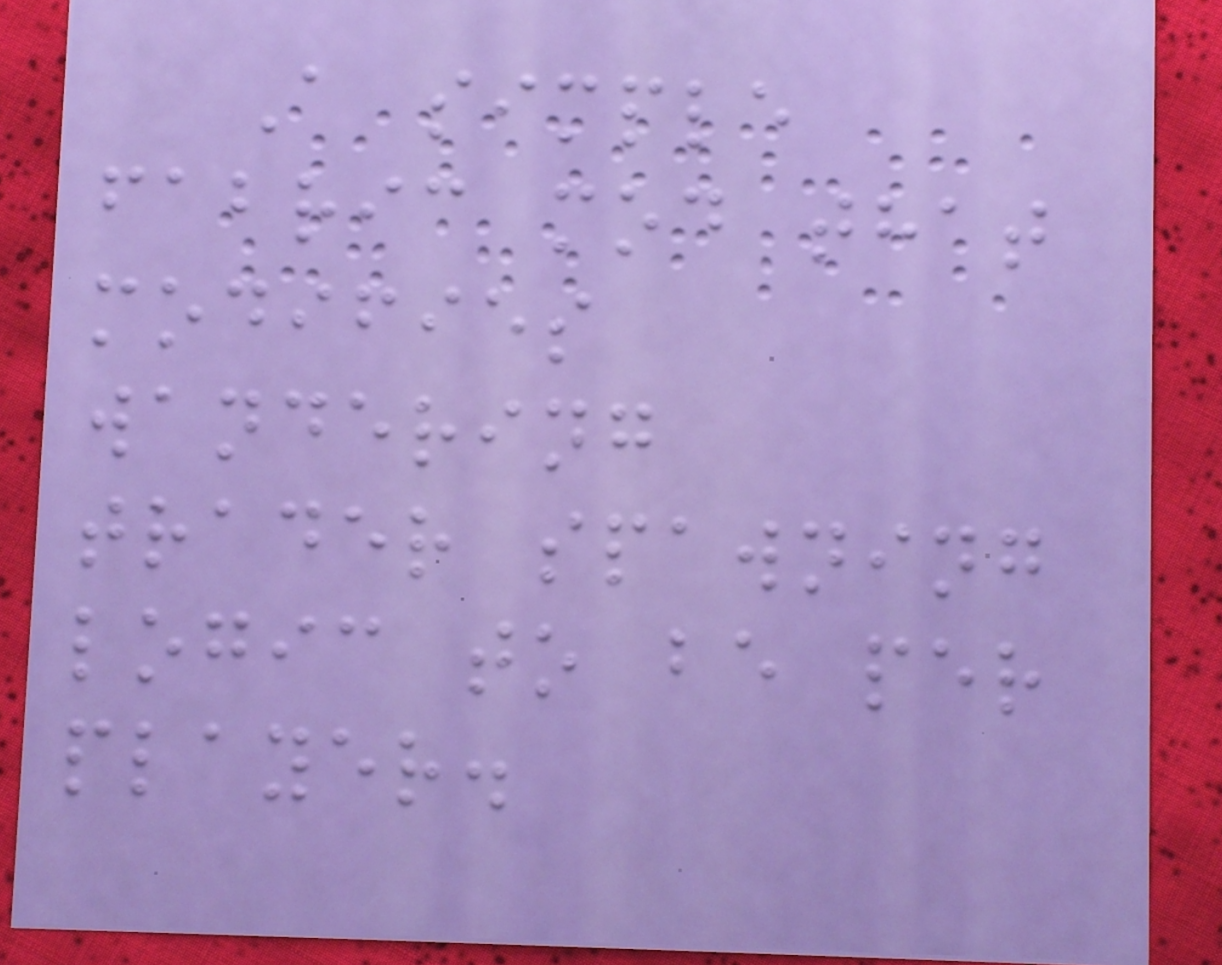A simple
fabric mod that
modifies
wandering
trader spawning
logic to be per
player.
